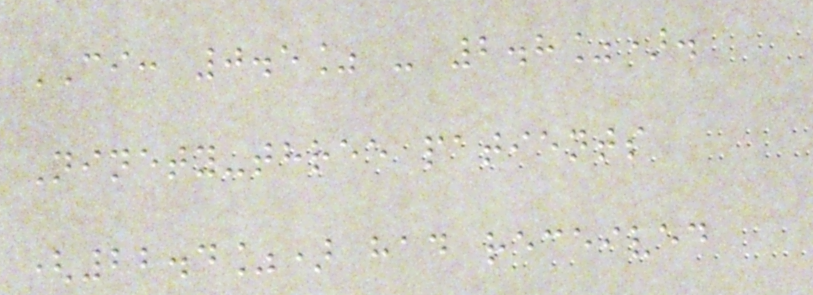CI: 0.5% - 2.8%).
Ninety-three patients
(22.4%) had received
